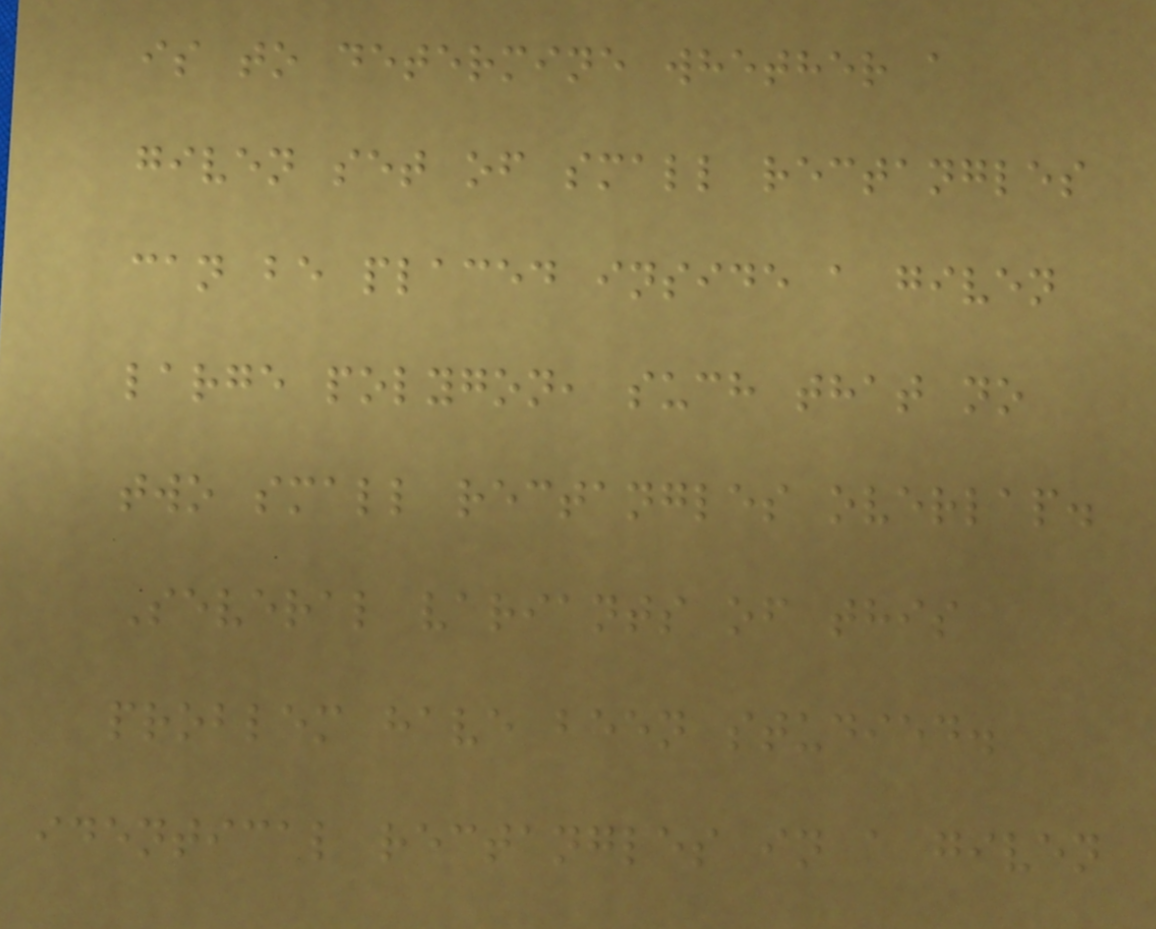is to determine whether a
given set of small rectangles
can be placed inside a given
large polygon, such that no
two small rectangles overlap.
Several variants of this
problem have been studied.
identical rectangles in a given
